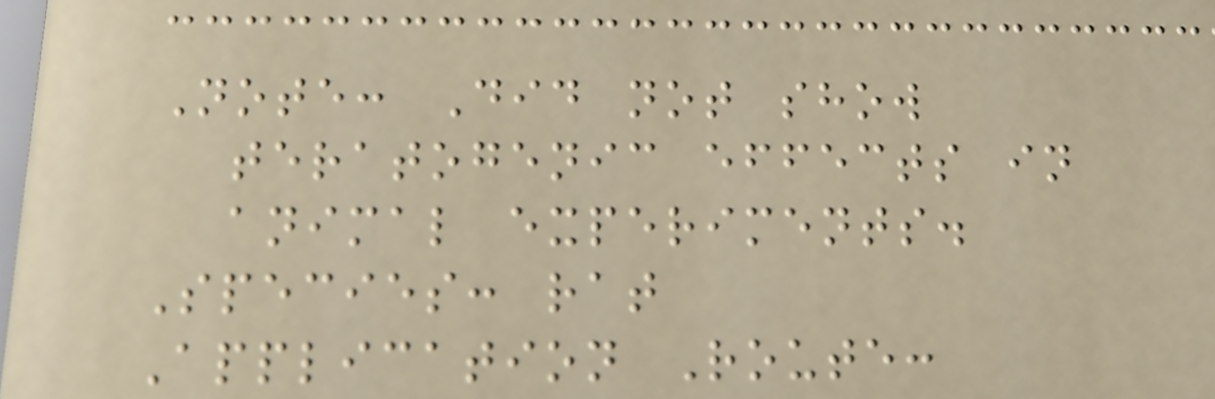Note: Did not show
teratogenic effects in
animal experiments.
Species: rat
Application Route:
